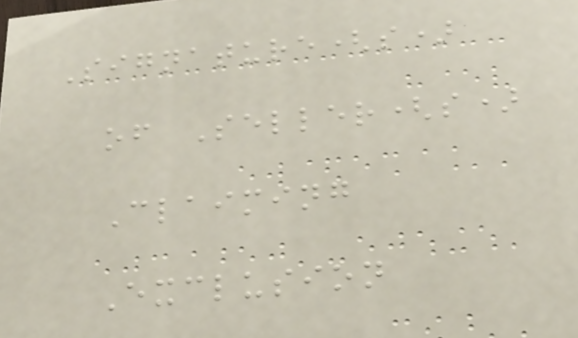Signature(s)
of Seller(s)
Claiming
Exclusion
